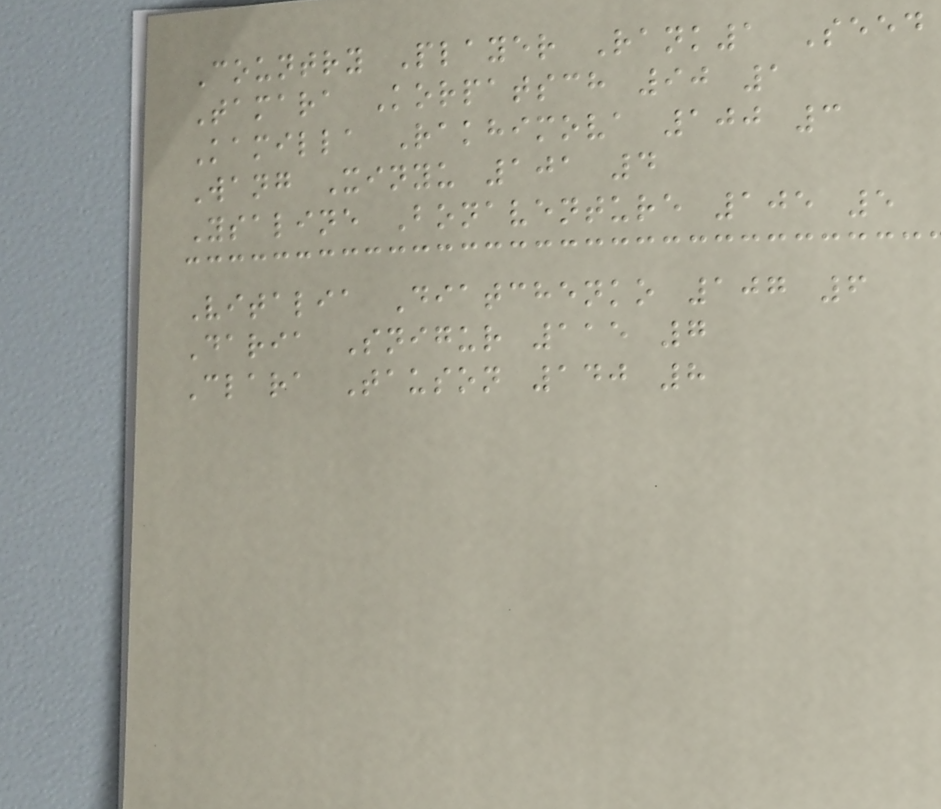Country Player Rank1 Seed
Tamara Korpatsch 90 1
Kamilla Rakhimova 100 3
Wang Xinyu 101 4
Ysaline Bonaventure 105 5
Vitalia Diatchenko 107 6
Daria Snigur 115 7
Clara Tauson 140 8
